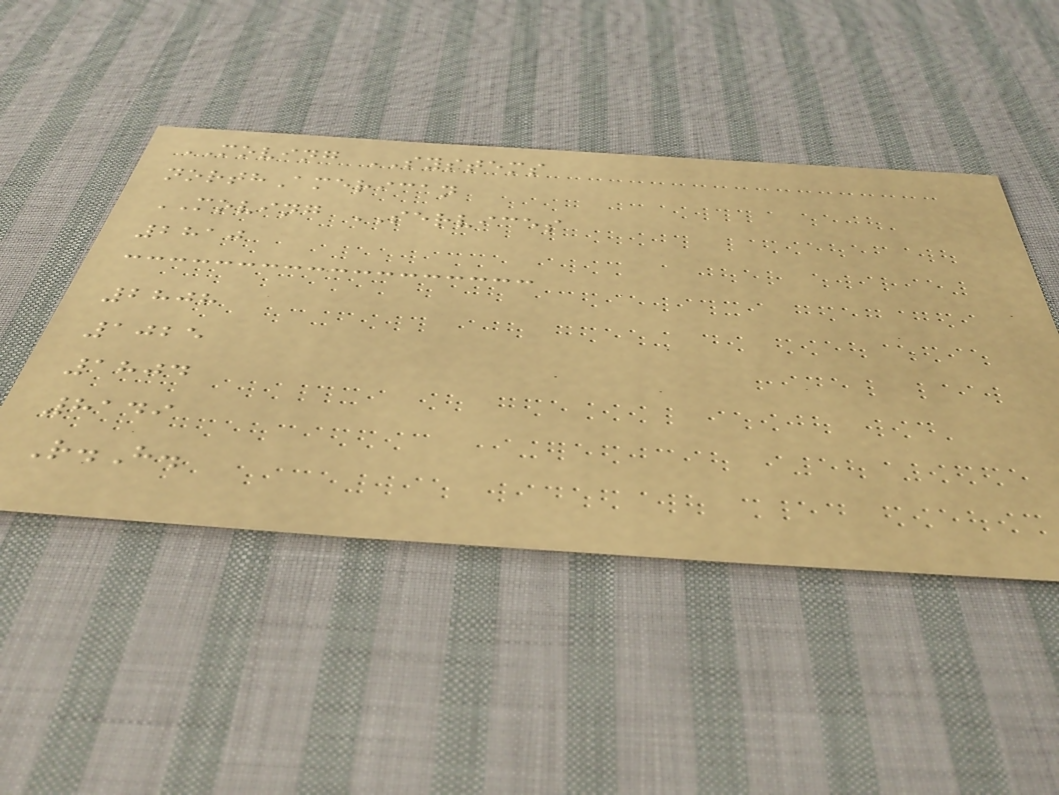MOVING SYSTEMS
northAmerican
MOVING SERVICES
2810
2808
1025
1804
8149
R.H.
